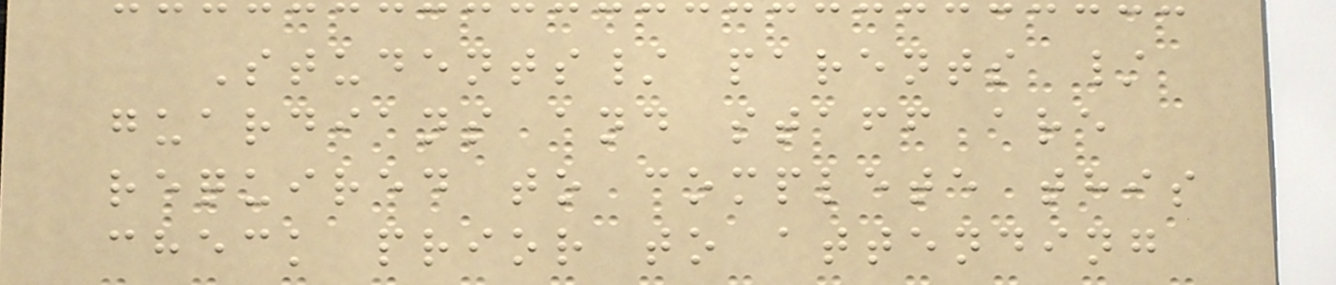Students/ parents /
guardians and staff are
required to complete this
check prior to attending
